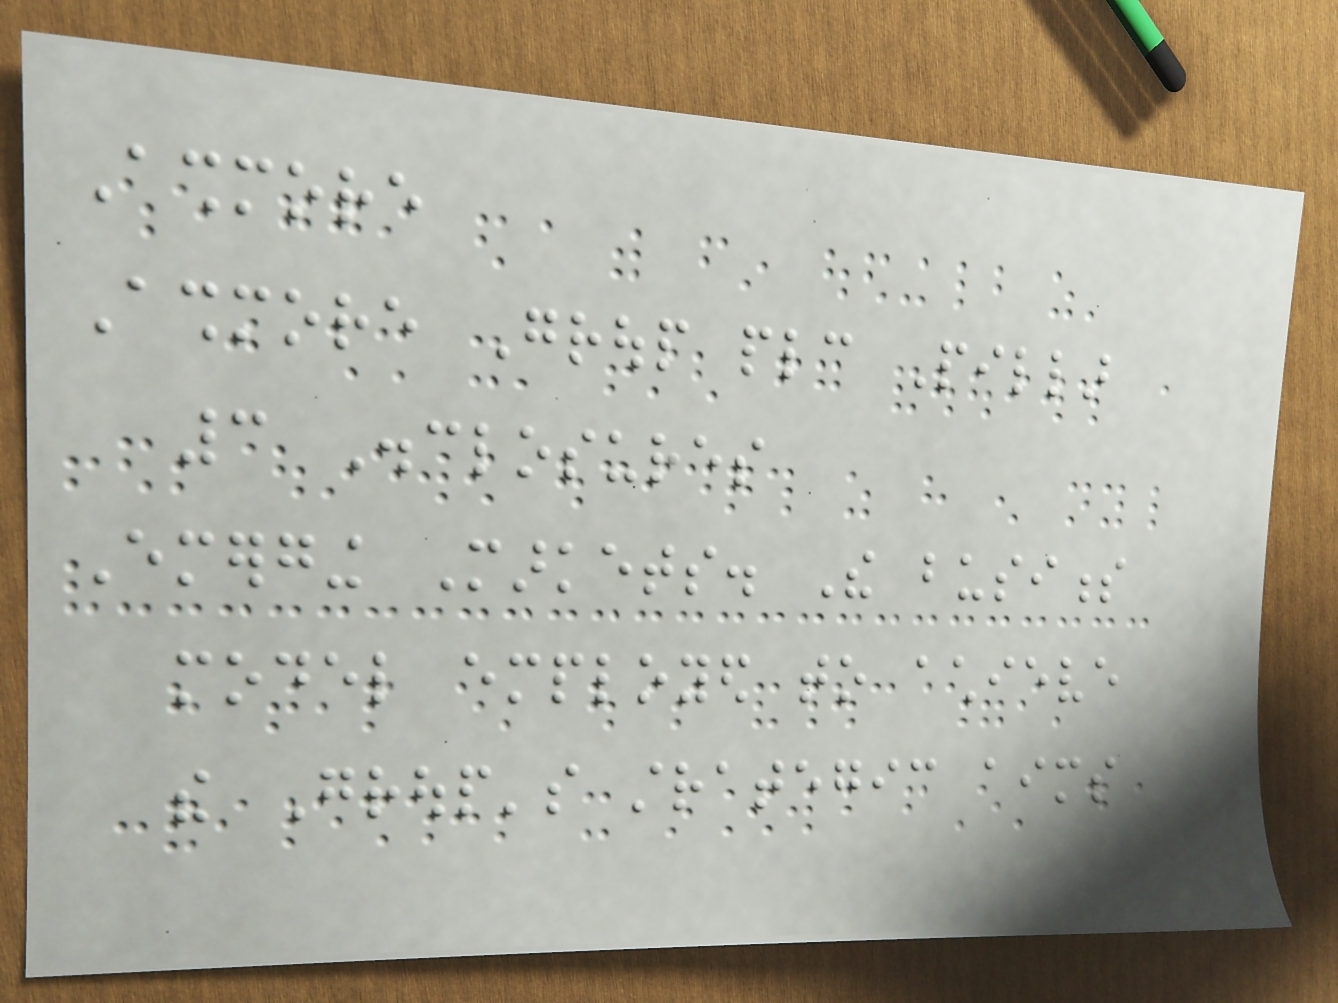Ashmore
Ashmore Group plc Pillar
3 Disclosures
Emerging Markets. The business
model employed to achieve
the Group's strategic aims
